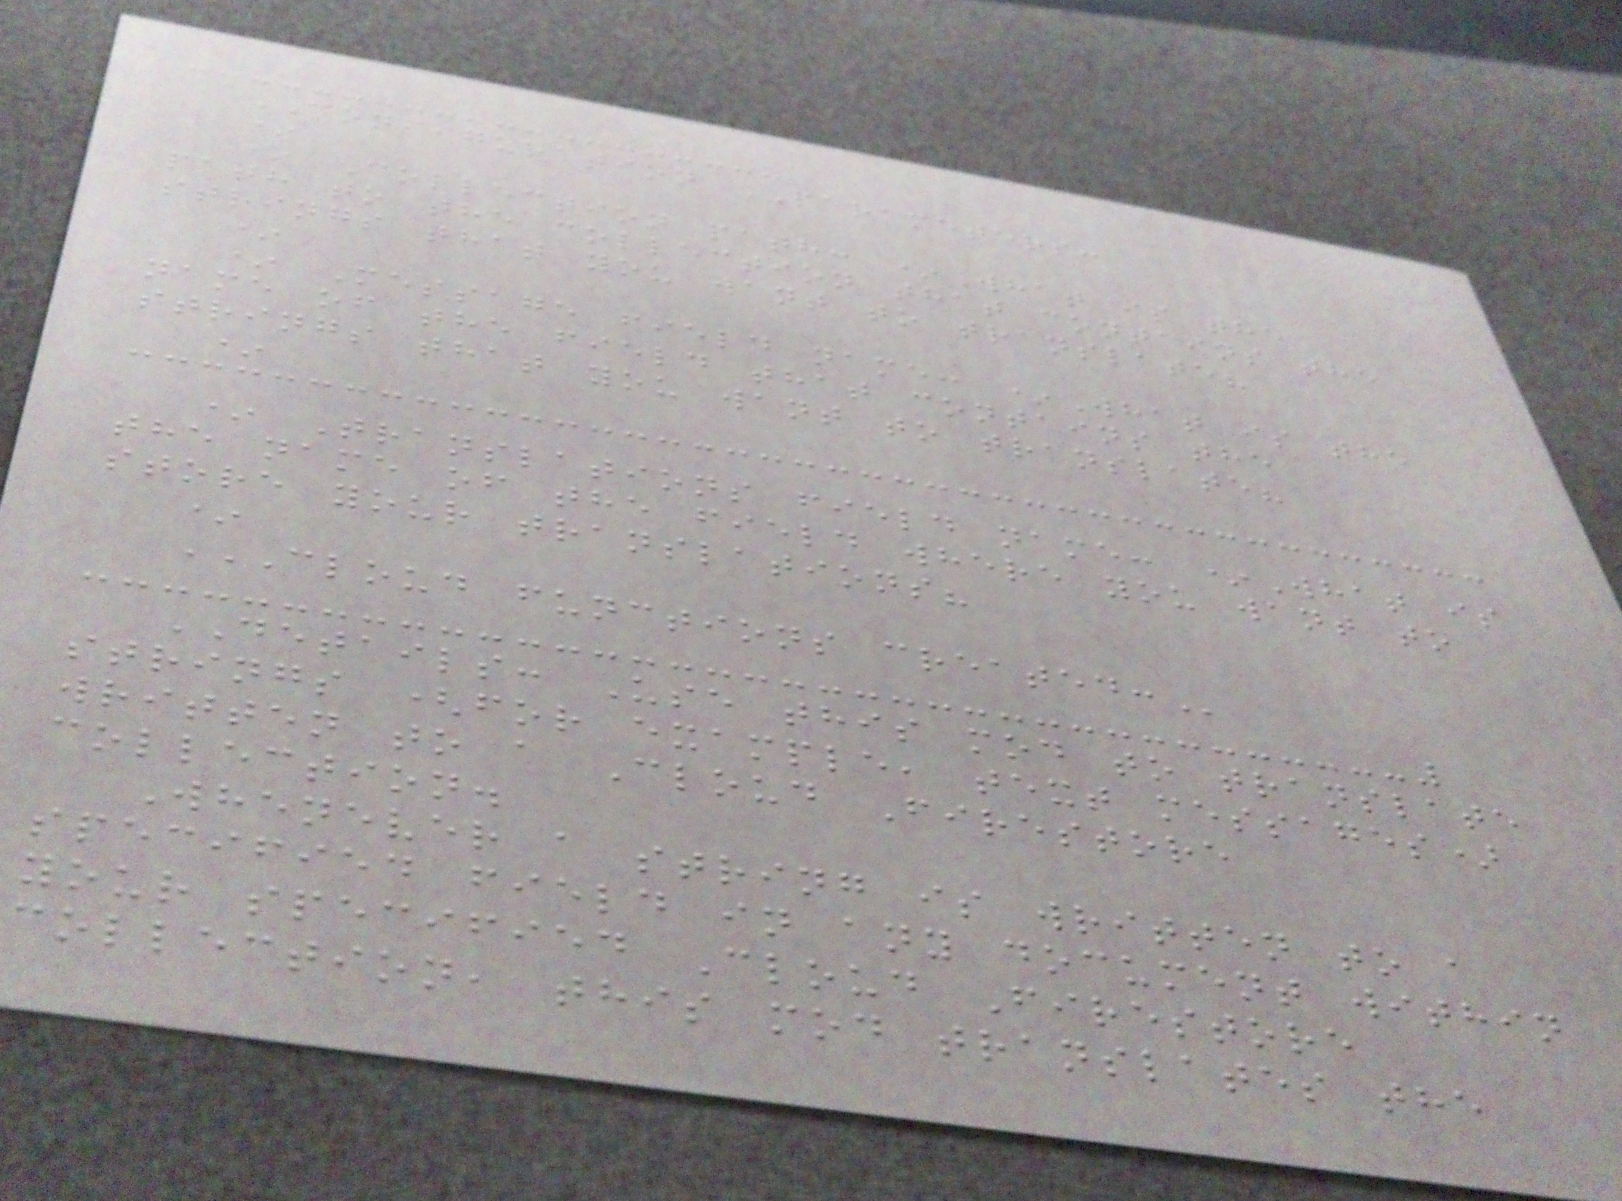CONFIGURATION PARAMETERS:
*
* Collection path: *What is the
path to the collection that contains the
strings that you want to translate?
*
* Message field name: *What is the
name of the field that contains the
strings that you want to translate?
*
* Translations field name: *What is
the name of the field where you want to
store your translations?
*
CLOUD FUNCTIONS CREATED:
DETAILS: Use this mod to translate
strings (for example, text messages)
written to a Cloud Firestore
collection.
Whenever a string is written to a
specified field in any document within
your specified Cloud Firestore
collection, this mod translates the
